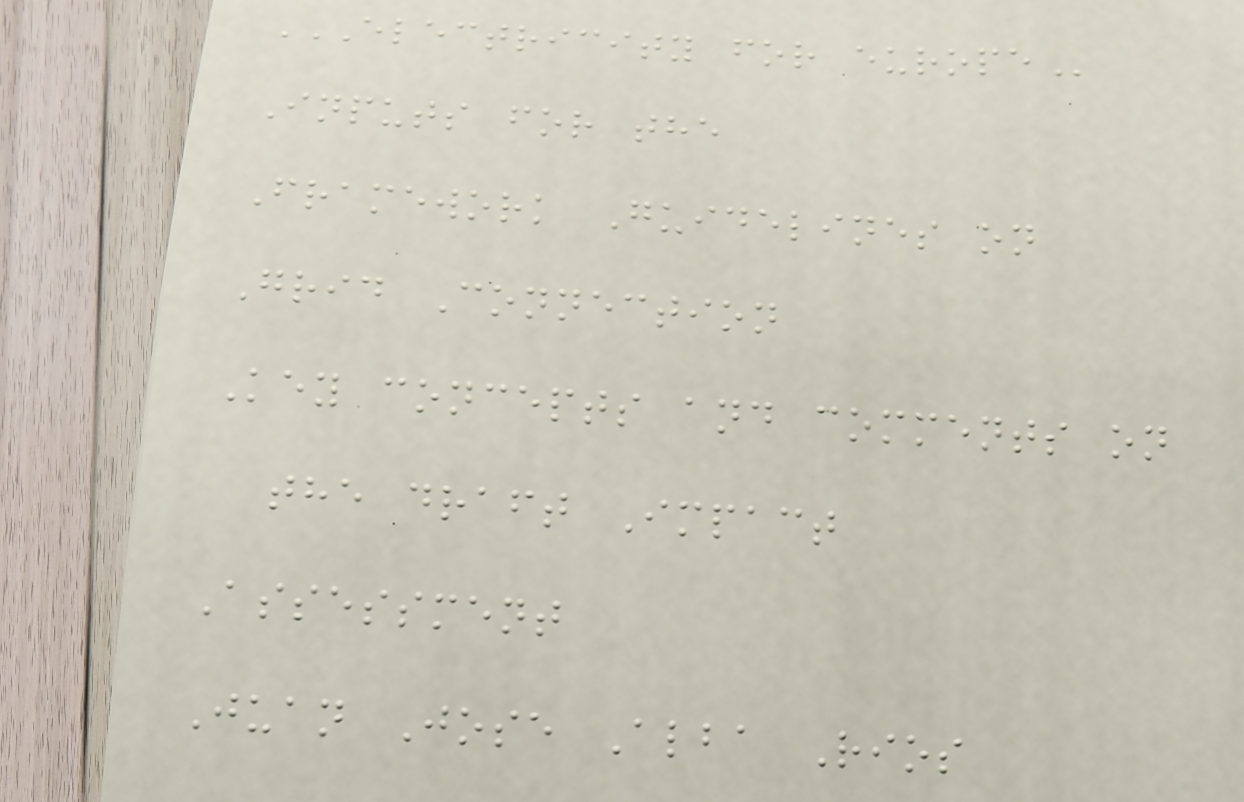ELECTRICITY FOR EUROPE
Inputs for the
Framework Guidelines on
Grid Connection
Key concepts and comments on
the draft Impact
Assessment
Juan Jose Alba Rios
